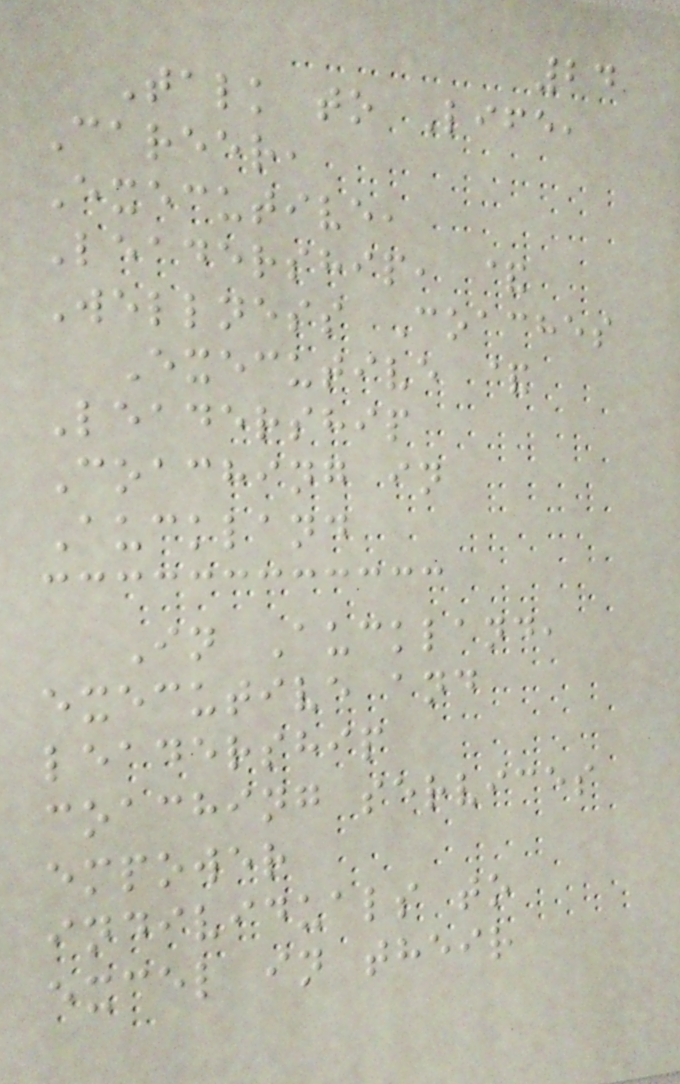24
Talk to Life,
Career,
Executive,
Leadership, &
Wellness Coaches
Executive &
Leadership
Coaching in
Auckland
In Auckland,
executive and
leadership
coaching services
empower
individuals to
excel in their
